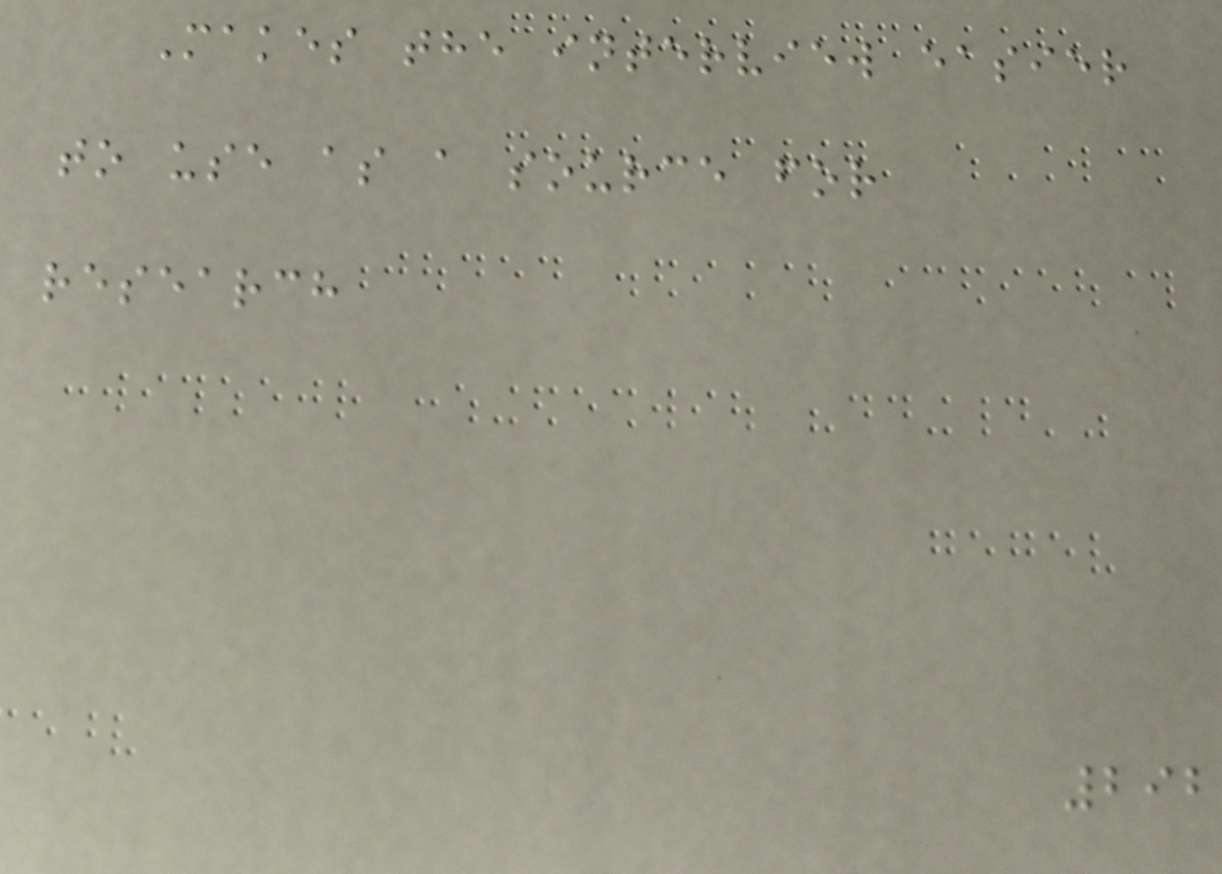Makes the interview easier
to use as a source for
research
292
